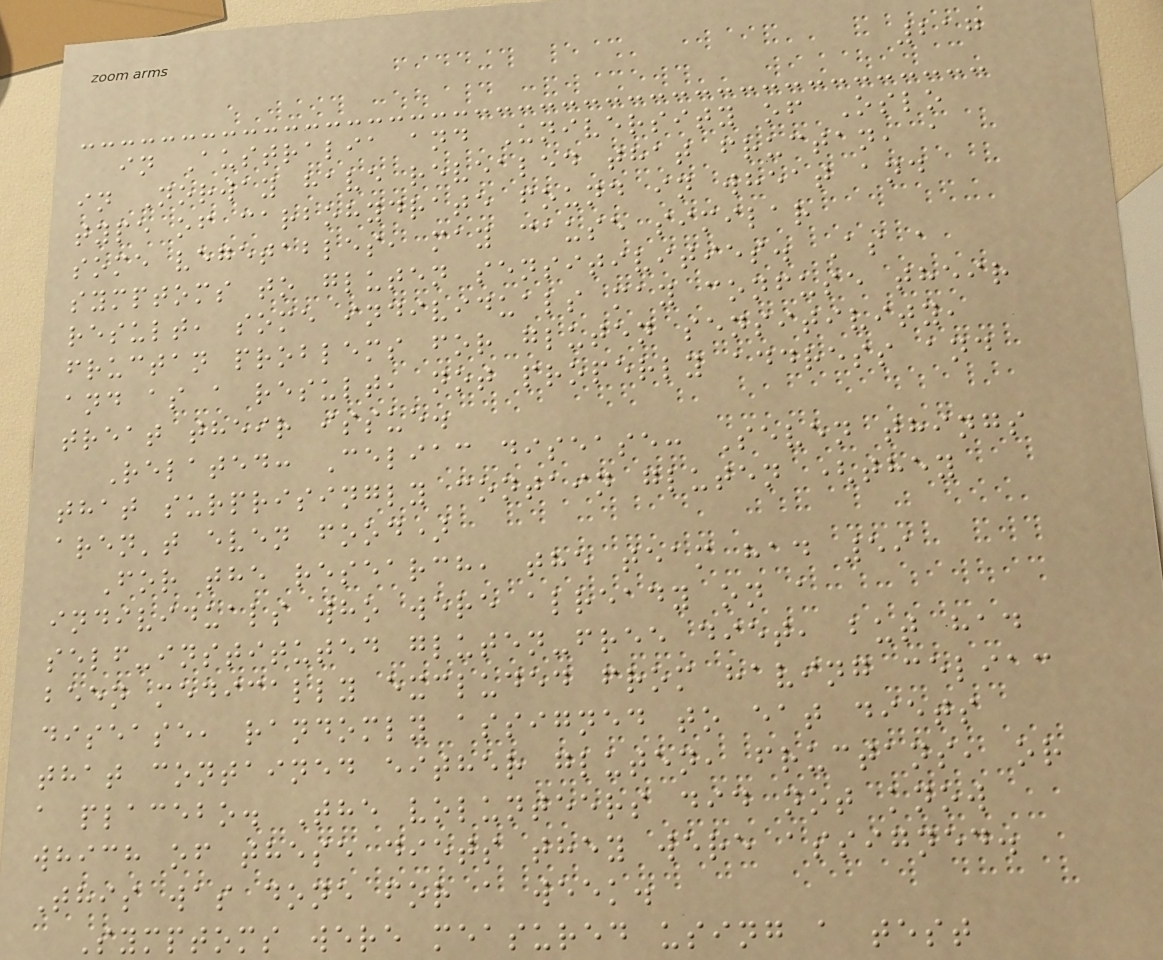217
in Australia and University of Oslo
in Norway have revealed that fructan, a
type of carbohydrate found in wheat and
some vegetables, may cause similar
symptoms to gluten sensitivities. As a
result, some individuals may confuse their
fructan problems for gluten sensitivity,
and as a result, not properly address and
treat their issue.
Related: Celiac disease: Seven things
that surprisingly contain gluten (they
aren't even food)
For the research, the team had 59
individuals who were already on a
self-instituted gluten-free diet, but had
been medically excluded from having celiac
disease, randomly assigned to eat diets
that contained either gluten, fructans, or
a placebo. The volunteers did not know
which of these diets they were assigned.
This was done for a week.
Symptoms were measured using a test
